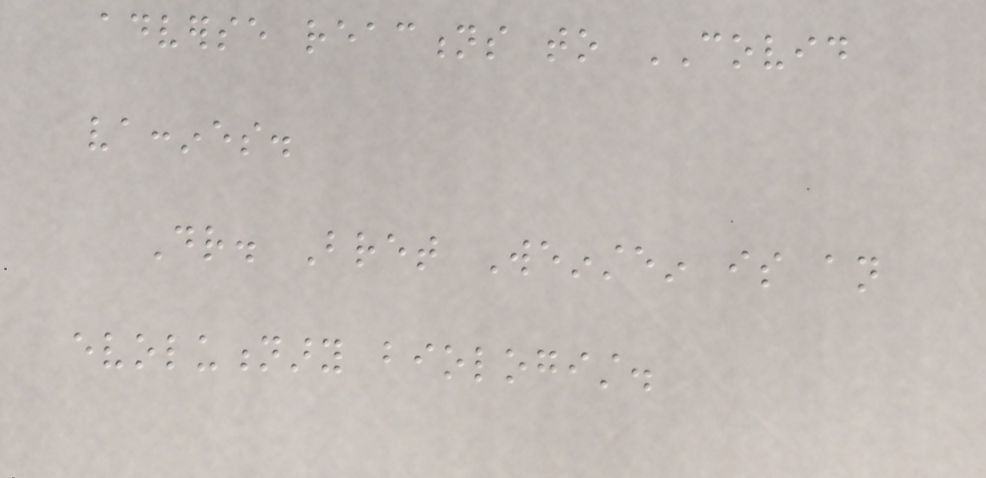adverse reactions to COVID
vaccines.
Dr. Bret Weinstein is an
evolutionary biologist.
